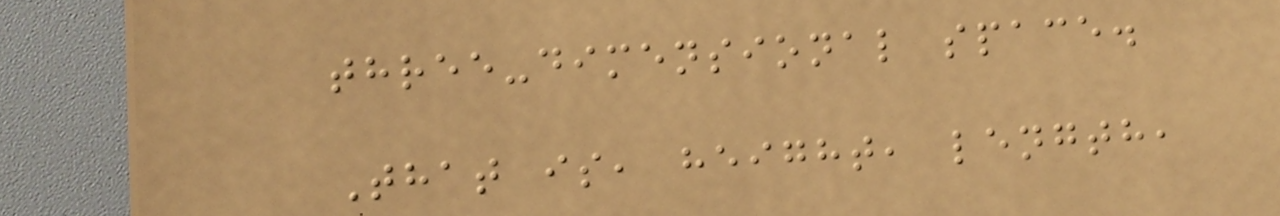three-dimensional space.
That is, height, length,
